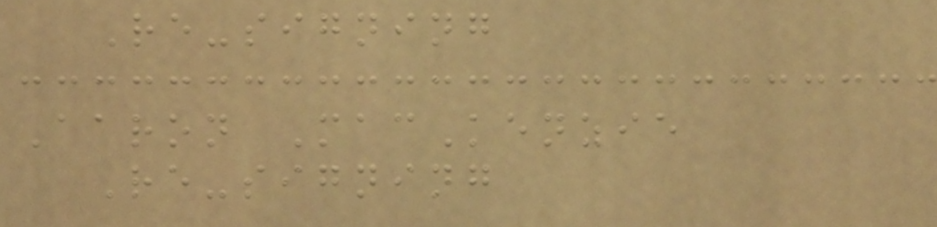Re-signing
Aaron MacKenzie
Re-signing
